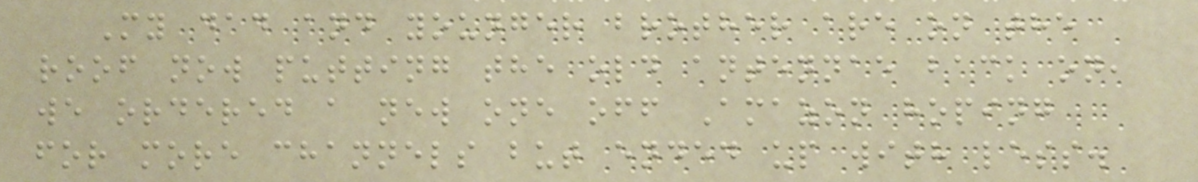My dad and younger brother are on the
roof now putting the old antennae back on,
we ordered a new one off Amazon hoping
for more channels but ended up with less.
